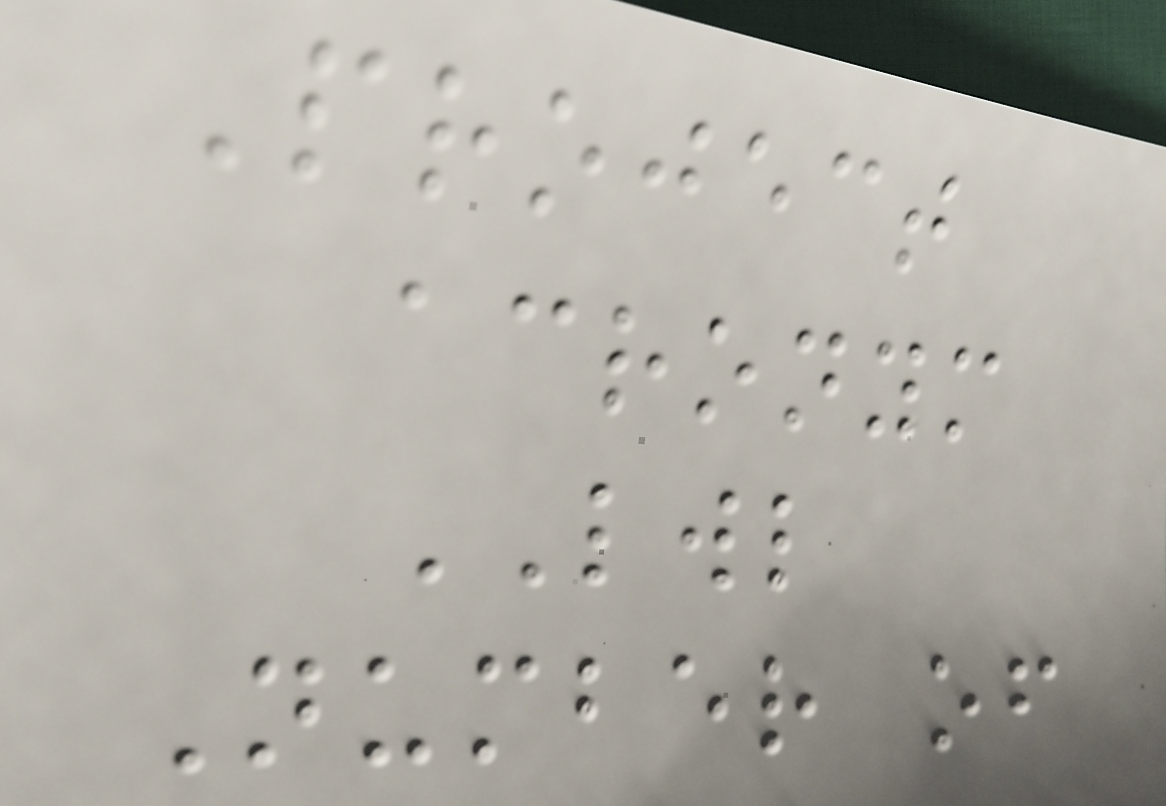Project
acronym
LWL
Number of
